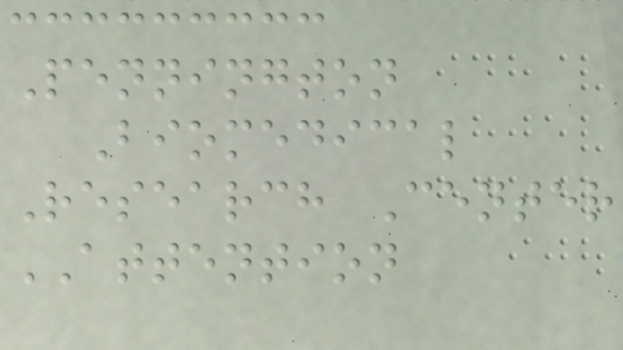Pennington
Biomedical
Research Center
ATTENTION
